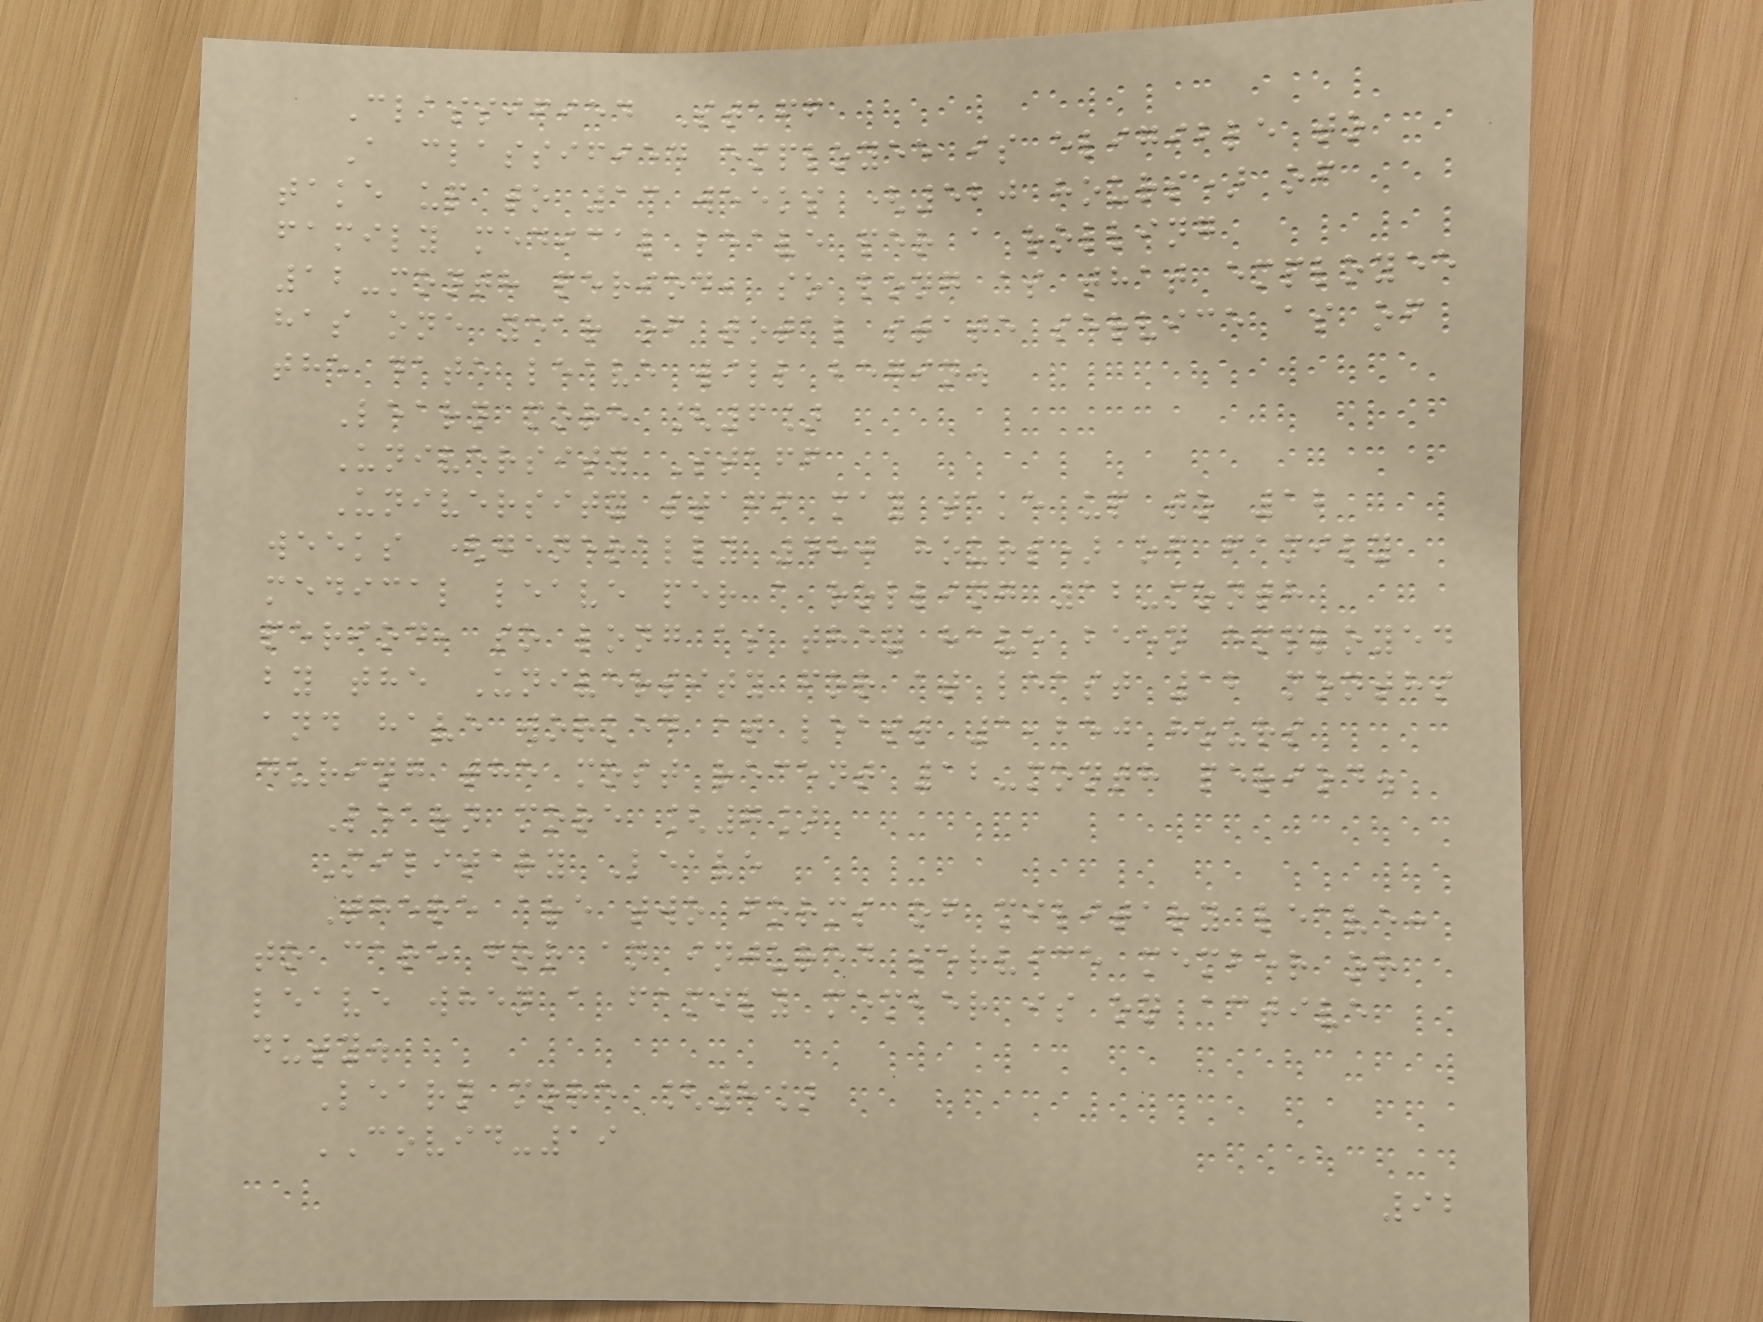Classified Staff
A classified employee is eligible to
take up to 13 weeks (520 hours) of
family medical leave per a rolling
12-month period, so long as that employee
has one year of total state service as of
the date leave will begin.
Learn more [6]
University Staff
University staff may take up to 12
weeks (generally 480 hours) of family
medical leave per a rolling 12-month
period, so long as they have been employed
by the University for at least 12 months
and have worked at least 1,250 hours
during the most recent 12-month period.
Learn more [7]
Military Leave
There are two forms of military leave:
to care for an injured service member or
leave when a family member is on active
duty.
Learn more [8]
COVID-19
92
